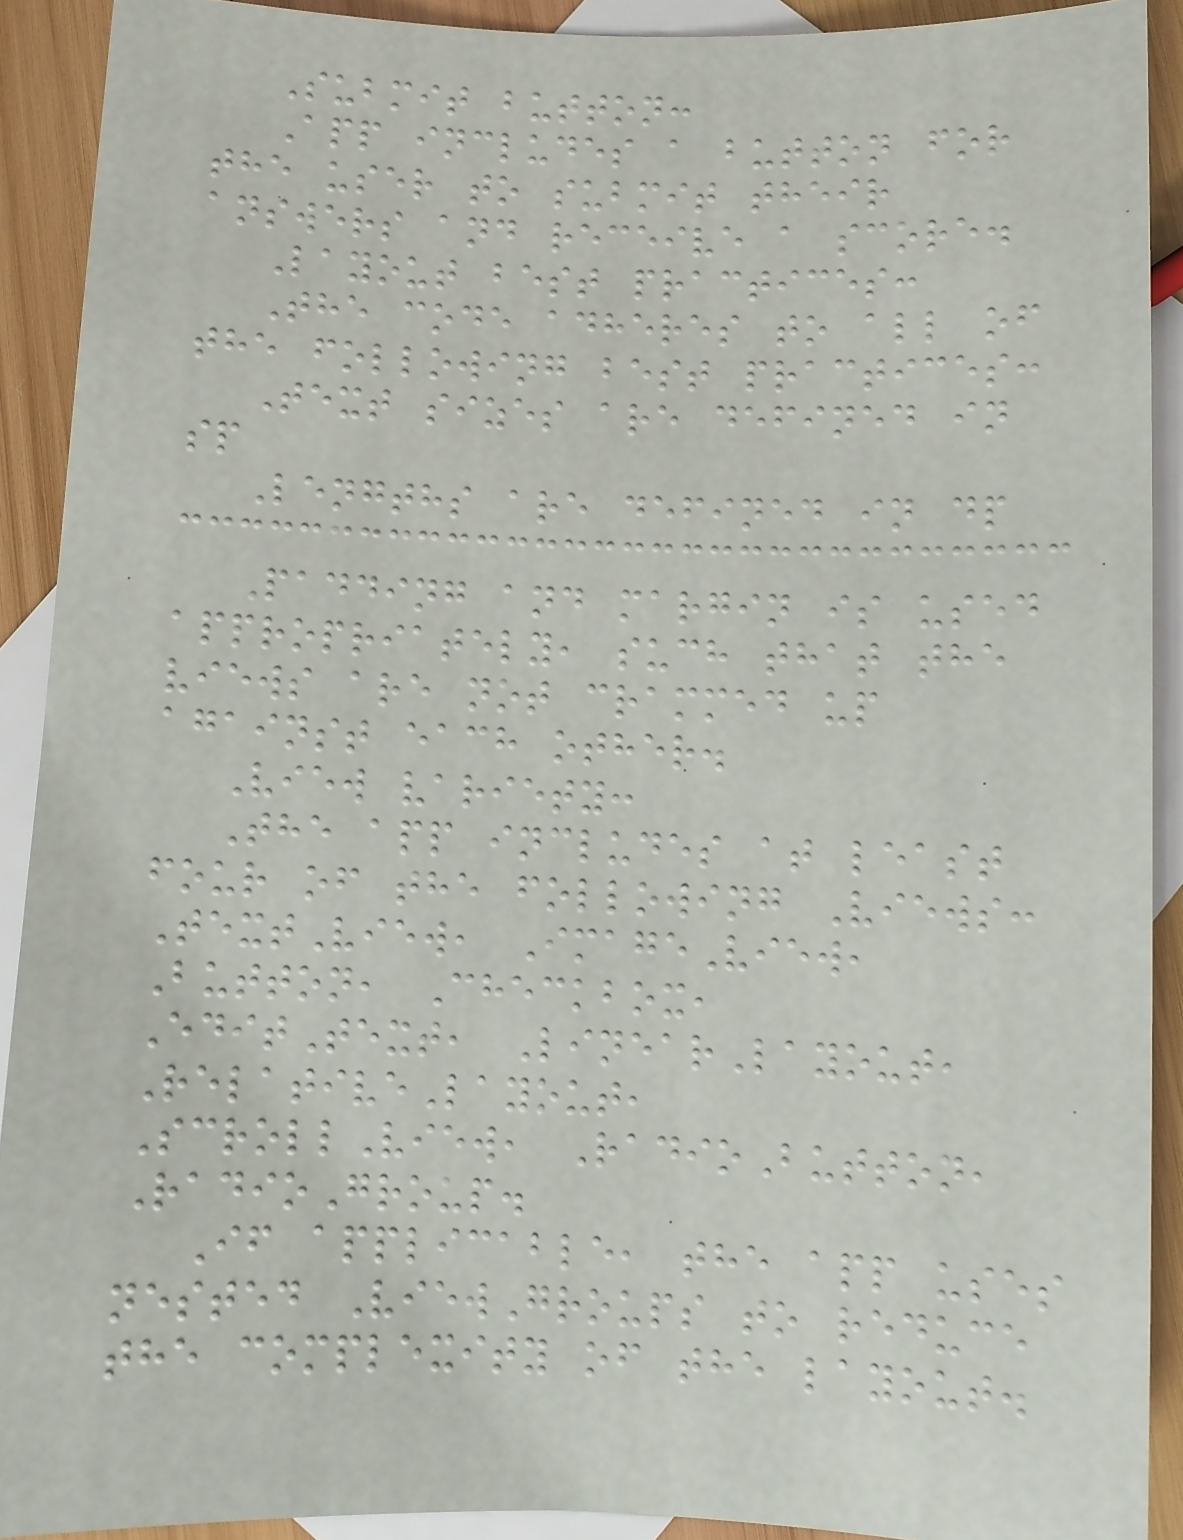Submit button:
App includes a button for
the user to submit their
answers and receive a score.
Layout best practices:
The code adheres to all of
the following best practices:
Text sizes are defined in
sp
Lengths are defined in dp
Padding and margin is used
appropriately, such that the
views are not crammed up
against each other.
View variety:
The app includes at least
four of the following Views:
TextView, ImageView,
Button, Checkbox,
EditText, LinearLayout,
RelativeLayout,
ScrollView, RadioButton,
RadioGroup.
If applicable, the app uses
nested ViewGroups to reduce
the complexity of the layout.
